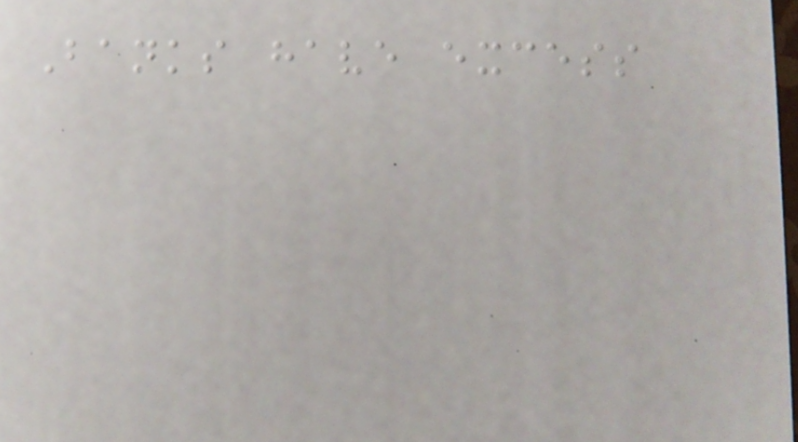Banks have excess
